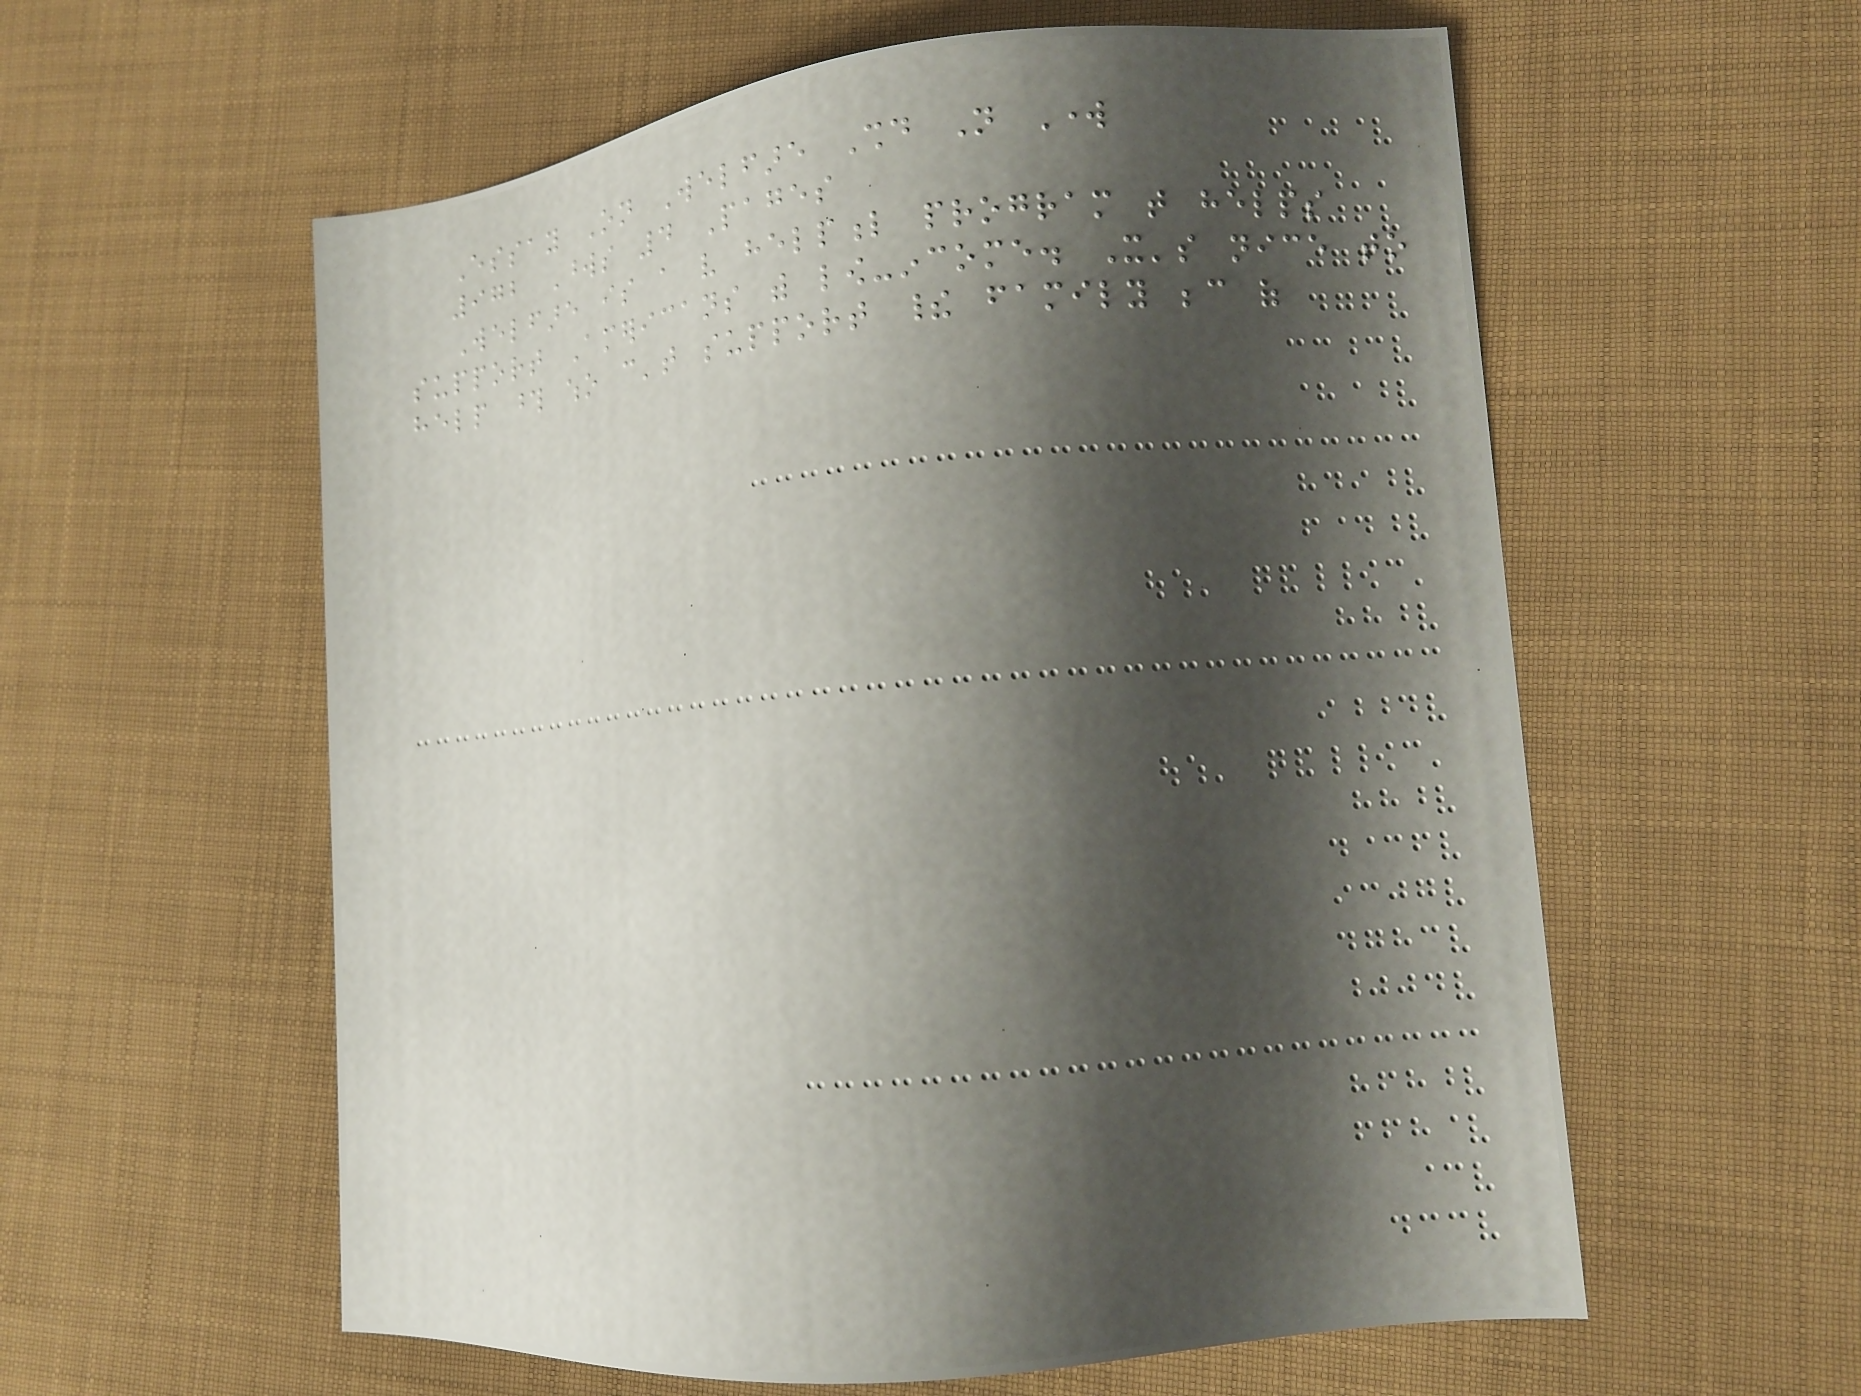Essay On Welfare Should Not Work
972 Words 4 Pages
Welfare is a very helpful program that helps
support Americans with low-income. It's nice to
help those who can't support their family because of
